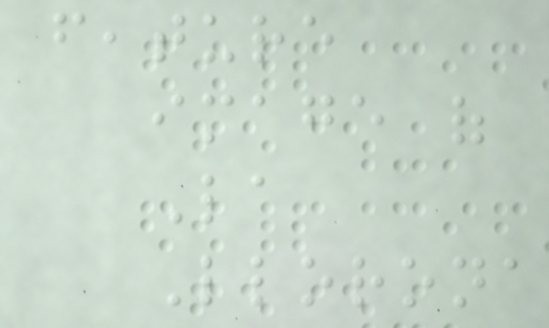feature
image of
La
Llorona
